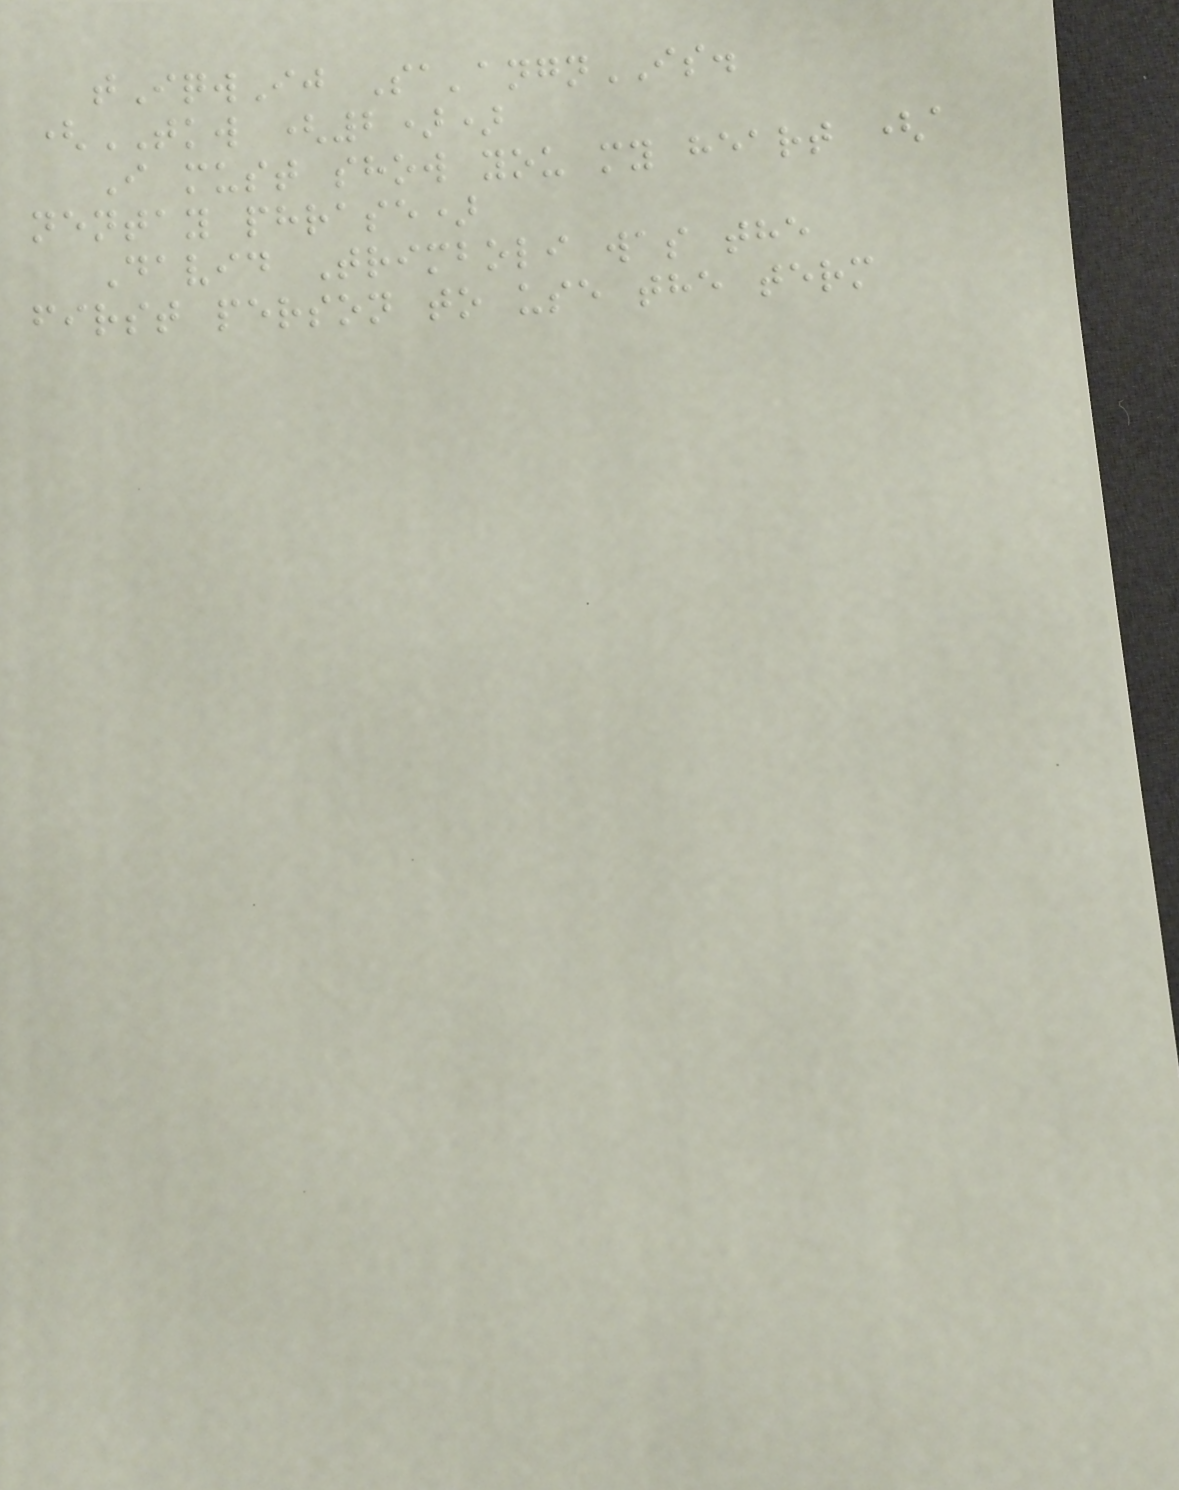tIqwIj Sa'angnIS.
(TKW (2))
I must show you my heart (a
nentay phrase)
David Trimboli was the
first person to use the term
